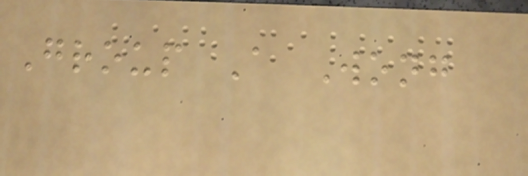Group A Wong
